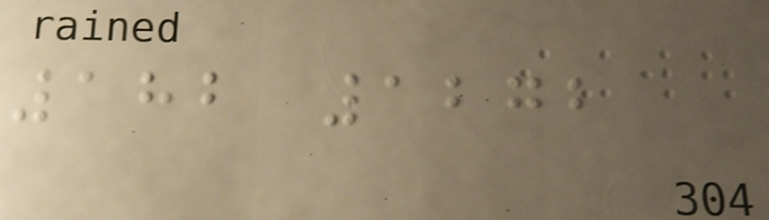182 1272
